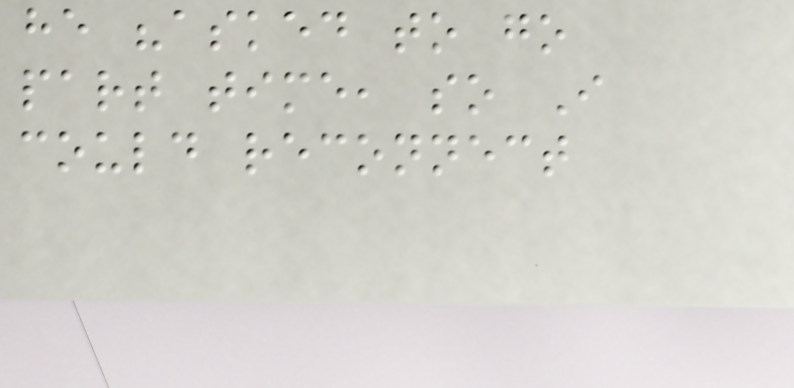he "asked to go
part time, so I
could reconnect
